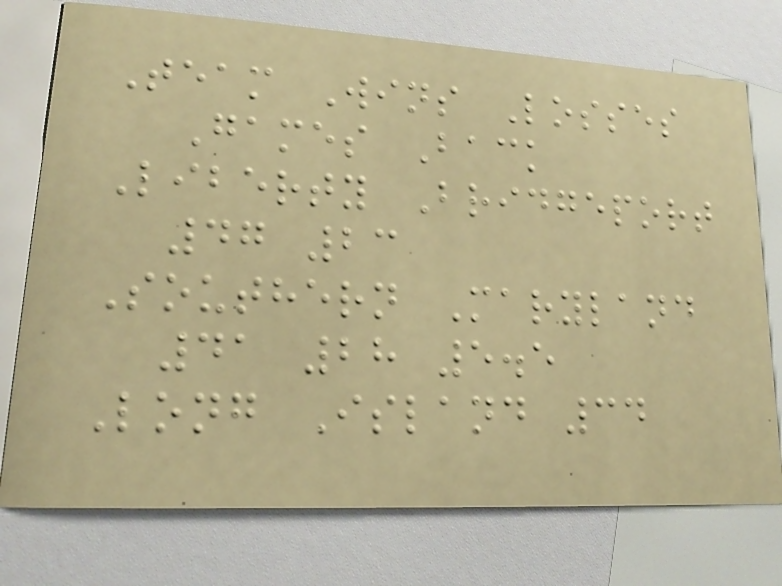Team Wins Losses
Games Back
Liberty Bridgeport
47 23
Southern Maryland
41 28 5.5
Long Island 34
